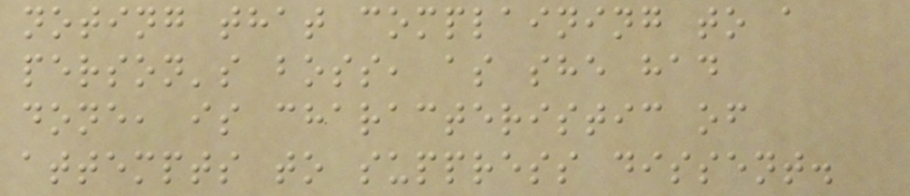noting that complaining to a
person's boss, as she had
done, is characteristic of
attempts to suppress dissent.
